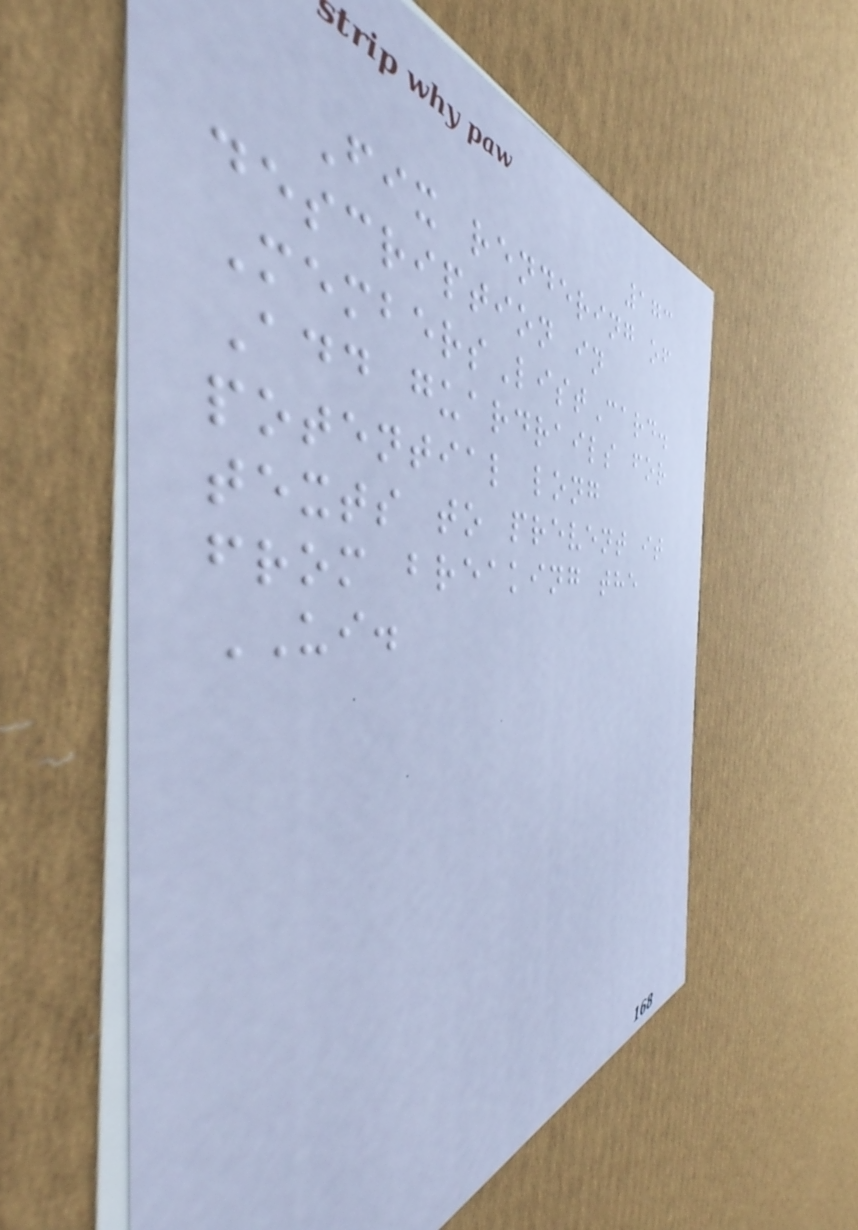173
Fix rendering of
description in
MembersListCard.
Add guardrails for
potential long
texts to prevent it
from breaking the
UI.
